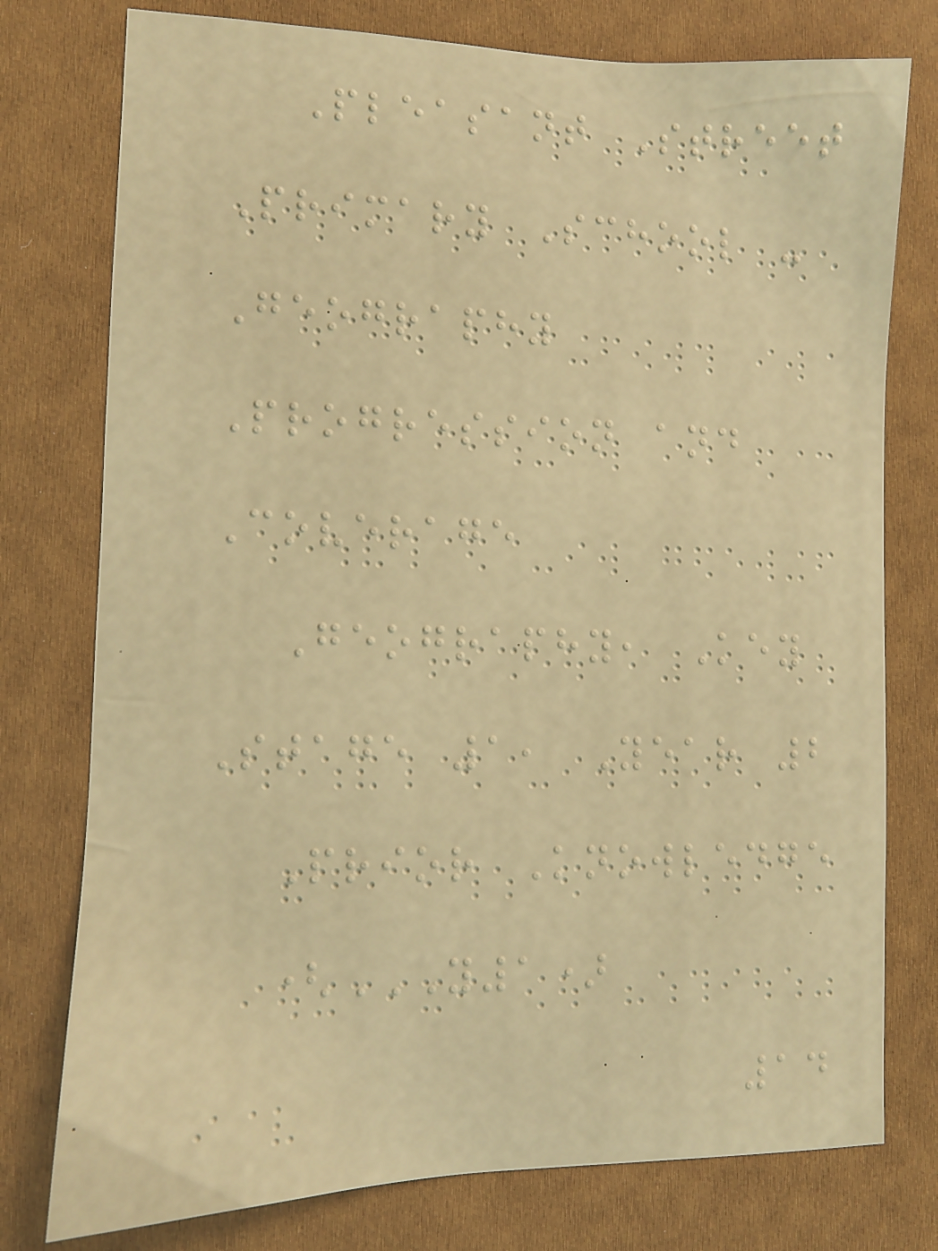Pleasant Street
Primary School -
Geography
Progression and
Coverage
Geography, Key
Stage 1, Year 2
Prior Knowledge
(Y1)
14
